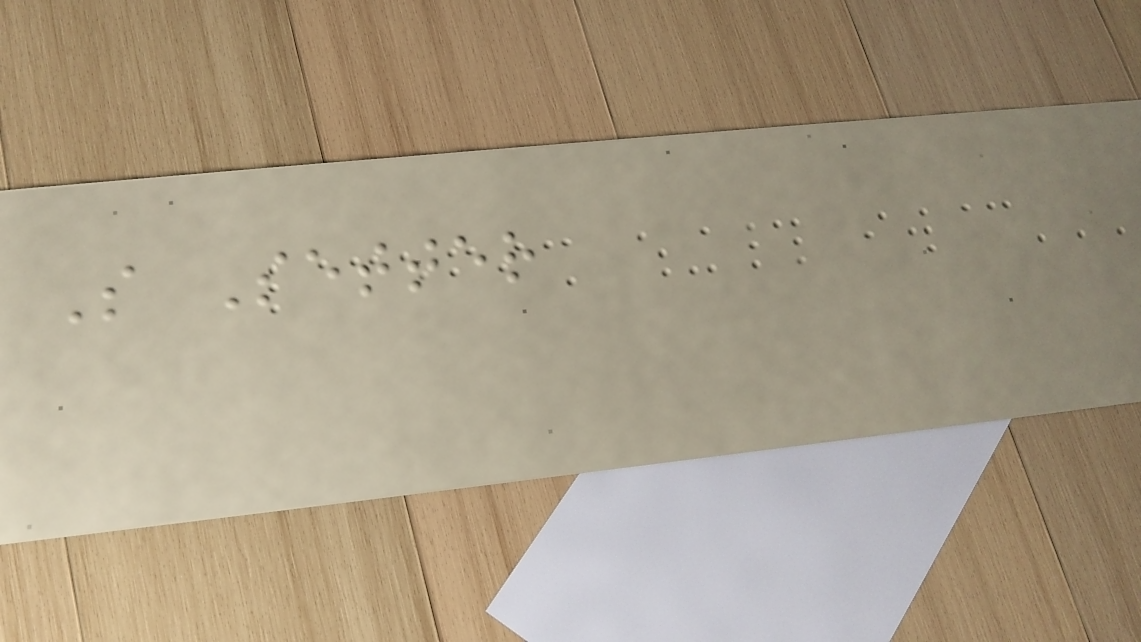S Setter
